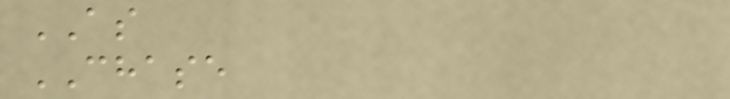AS
CHASE
